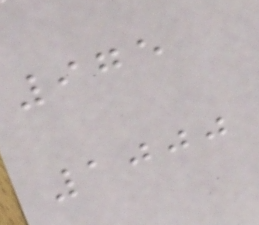975
1000
